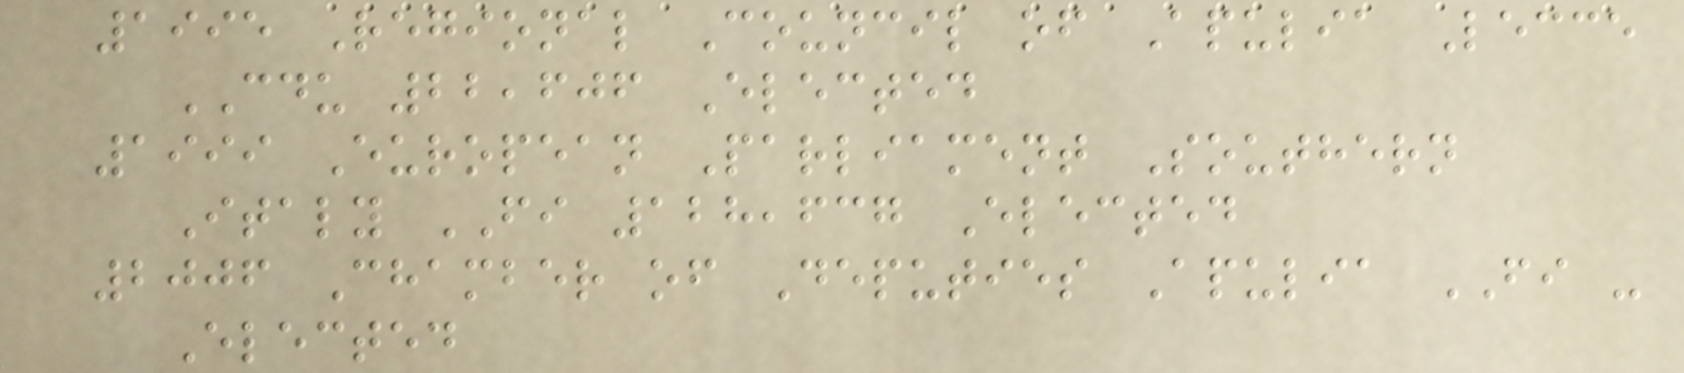1995 Regional Council of Apulia Lecce
CDU 22,606 Elected
1999 European Parliament Southern
Italy FI 128,637 Elected
2006 Chamber of Deputies Apulia FI -
Elected
